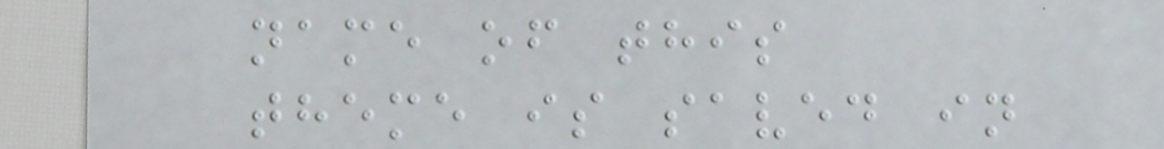name of this
theme is saved in
